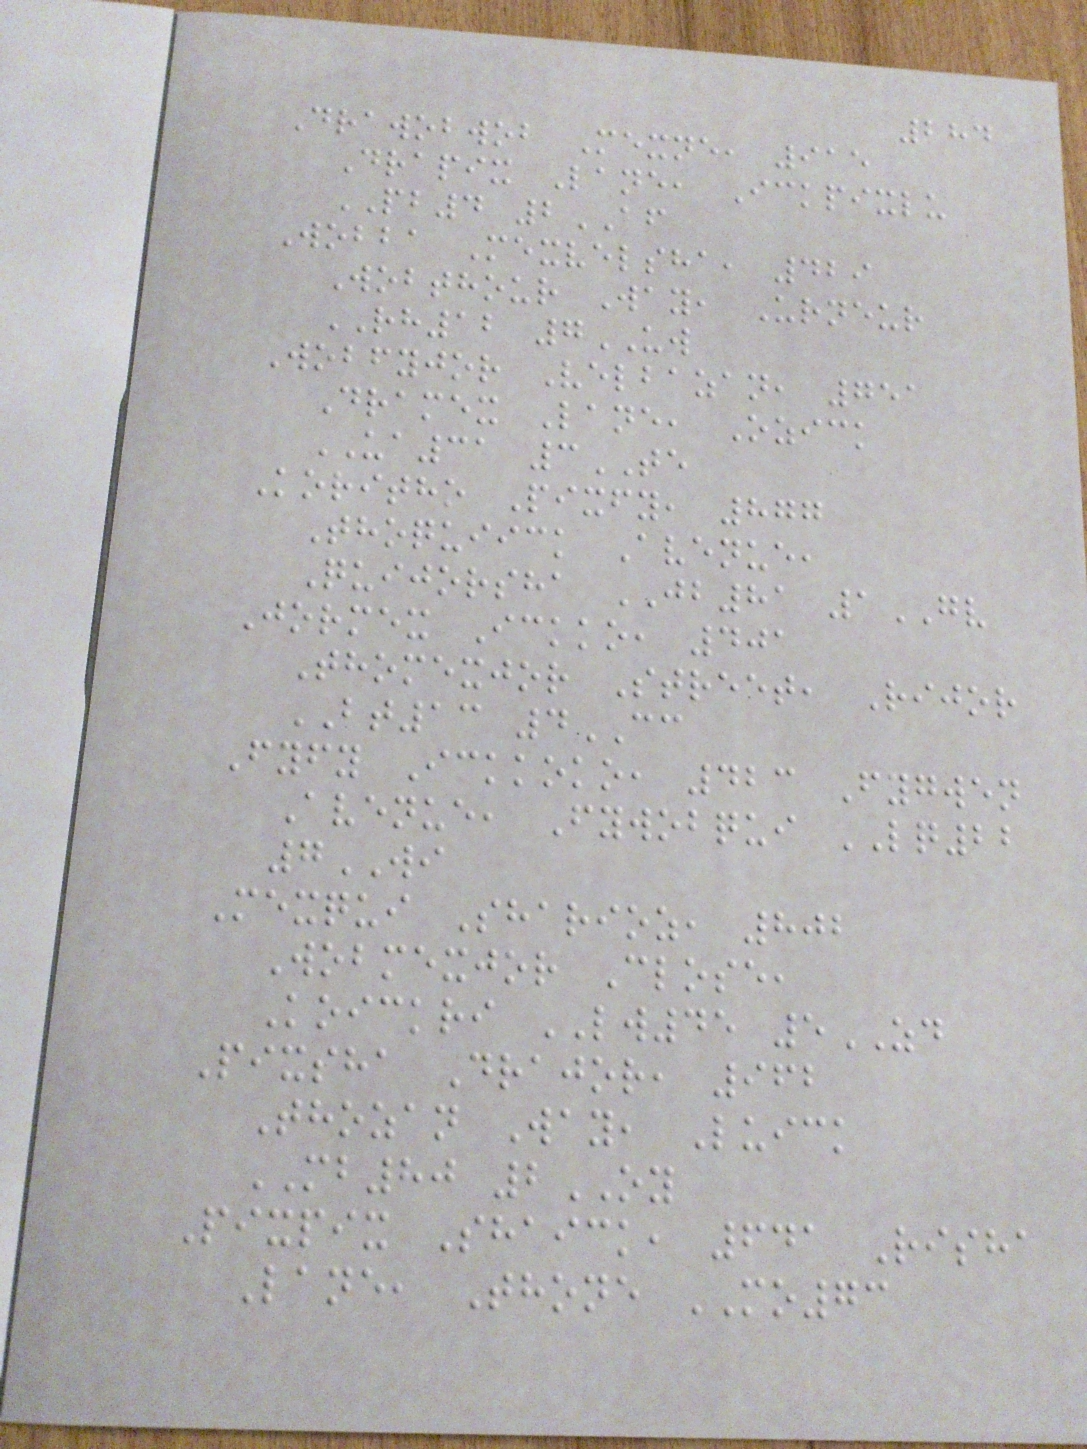284
Drawobwob Mexne, 915
Drapix Lane, Ickpixlu
PB4 2AF
Wobba Mexvelsha, 429
Wobthour Way, Urneur
RH12 7UW
Wobfyjor Velbazan, 751
Dramex Lane, Ozick
UA31 3TE
Koritho Pixfy, 877
Thoquiick Avenue,
Quijorsha JB81 1GV
Jormex Ickko, 401
Thomexjor Street, Rijor
BT13 4CC
Fyfy Ickkoko, 423 Fygwen
Avenue, Fywobqui LQ22
7WI
Mexqui Sharioz, 802
Wobmexjor Close,
Koickri LW45 5ZD
Pixsha Drajor, 962
Thozan Way, Luick
MB80 2OY
Pixpix Shaick, 641 Risha
Lane, Thone MO73
